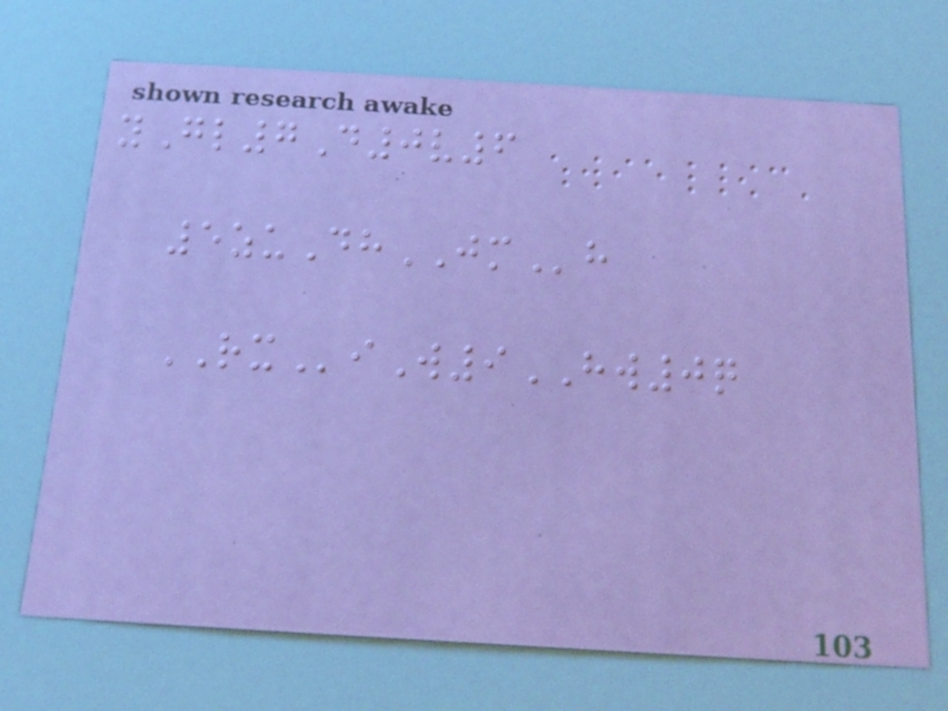yGl7D0v6
5zuDhJMh
RXiW9HW0q
